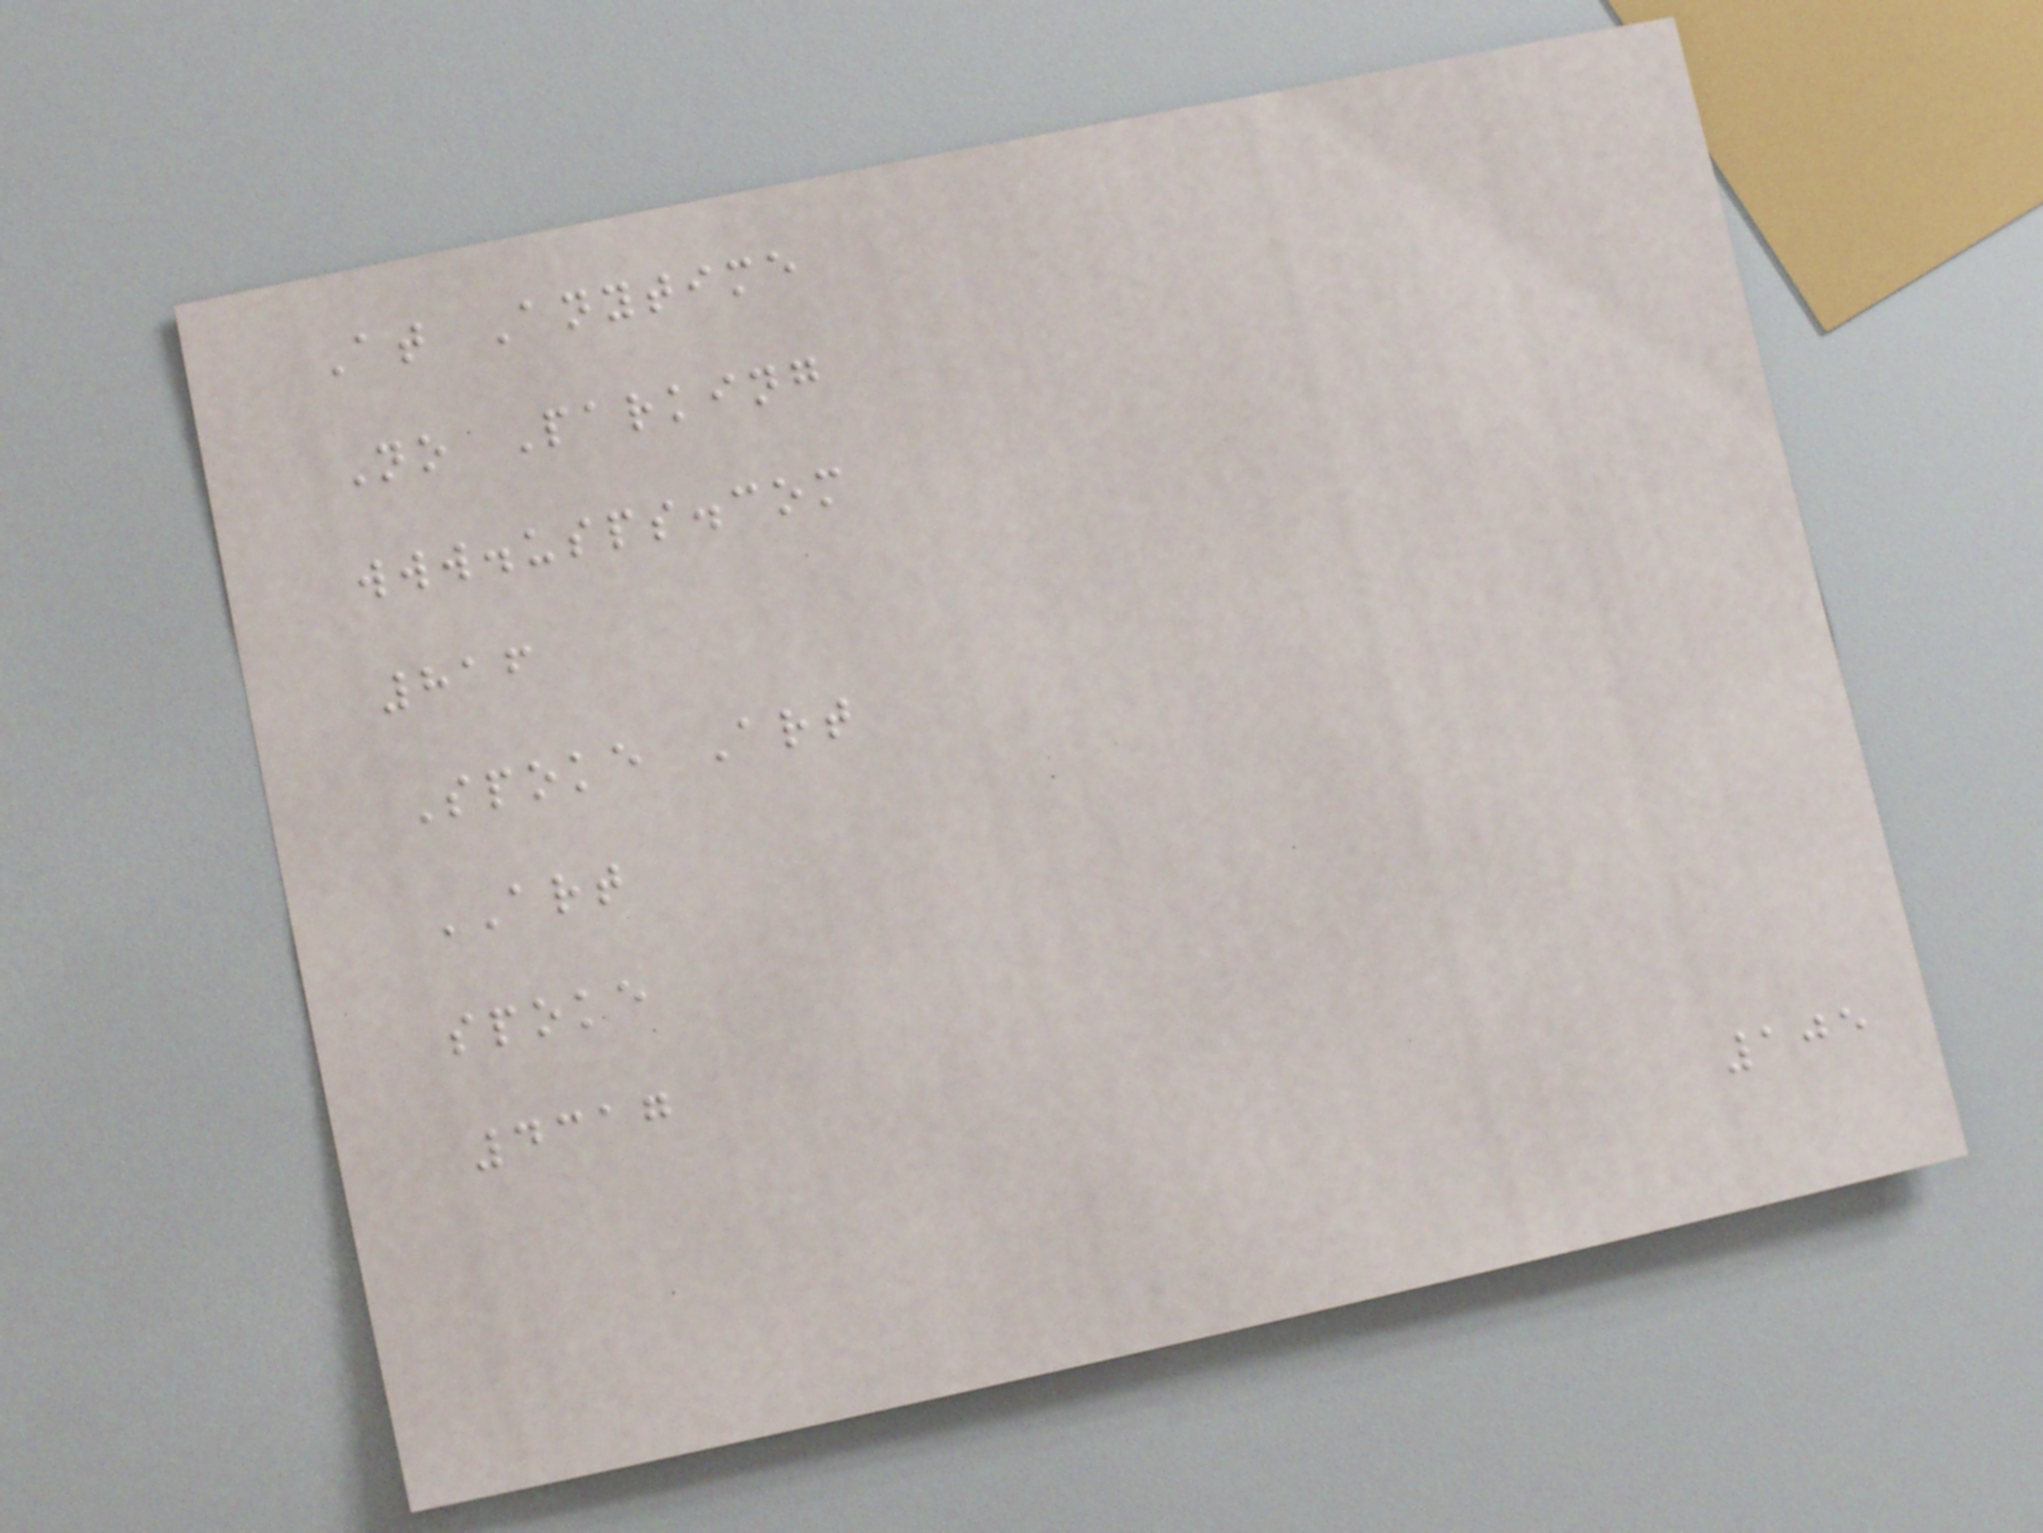At Anytime
No Parking
www.usps.com
816
Spoke Art
ART
spoke
4317
105
